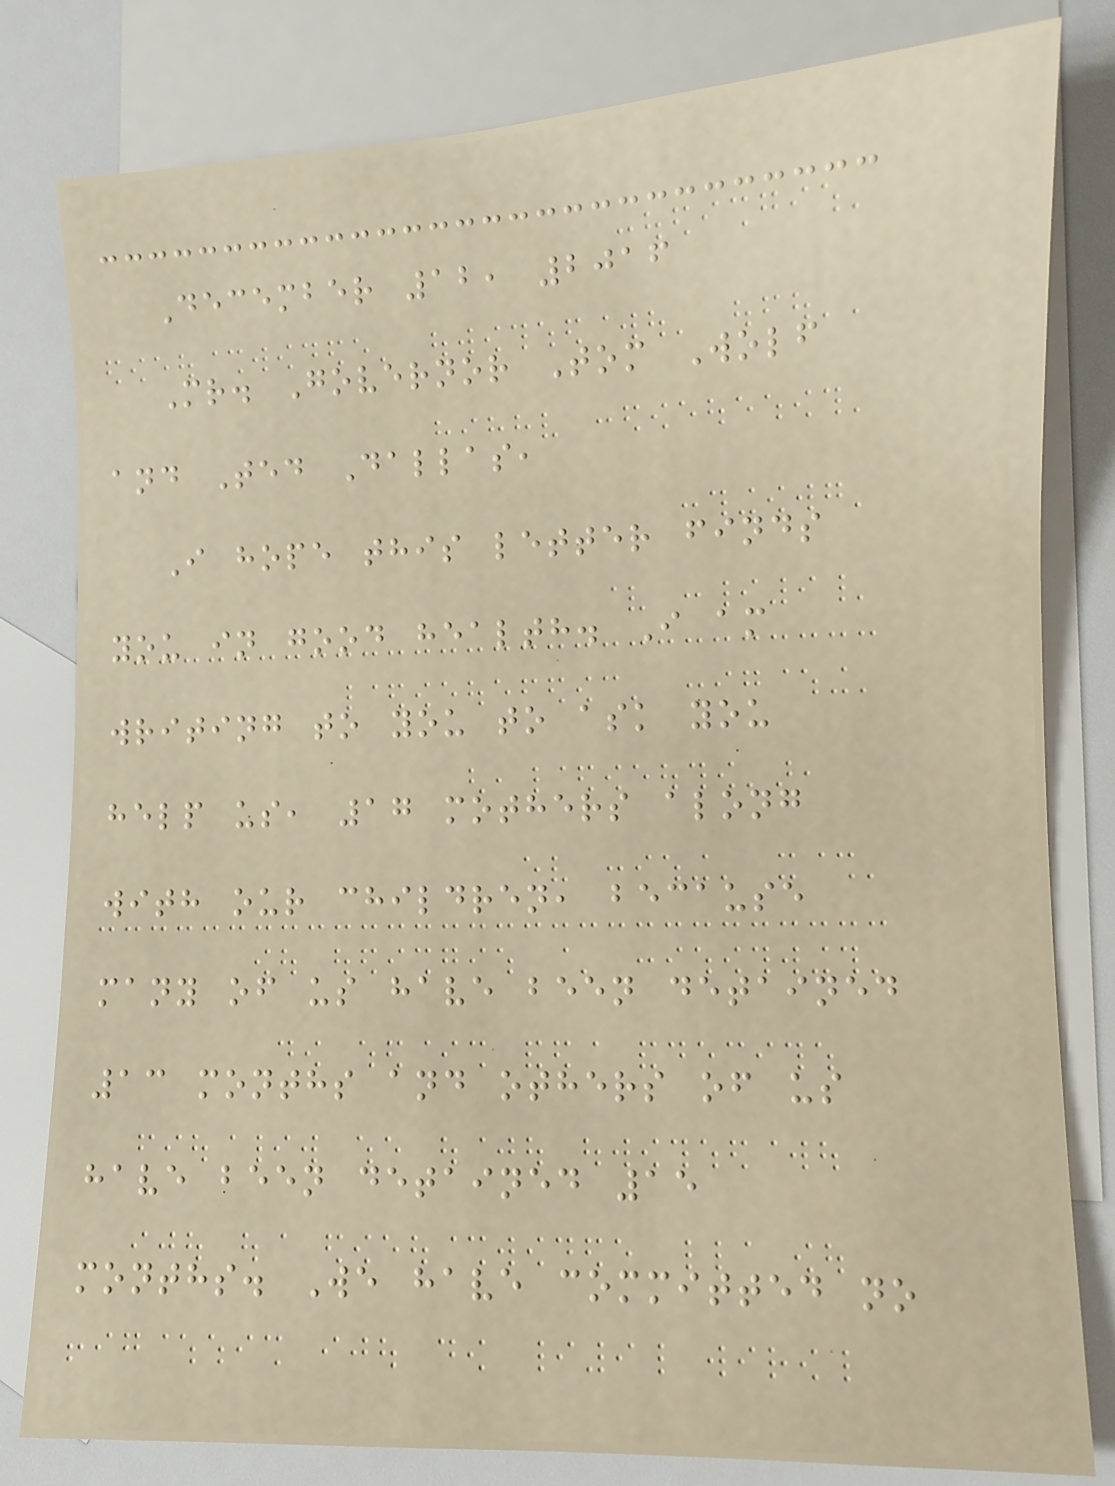December 12, 2016
Mr. Governor Tom Wolf
and Ted Dallas,
I hope this letter finds
you in good health. I am
writing to you to ask you
help us, 17 mothers along
with our children, because
many of us have been detained
13 months and others of us
have been detained 15
months. We have committed no
